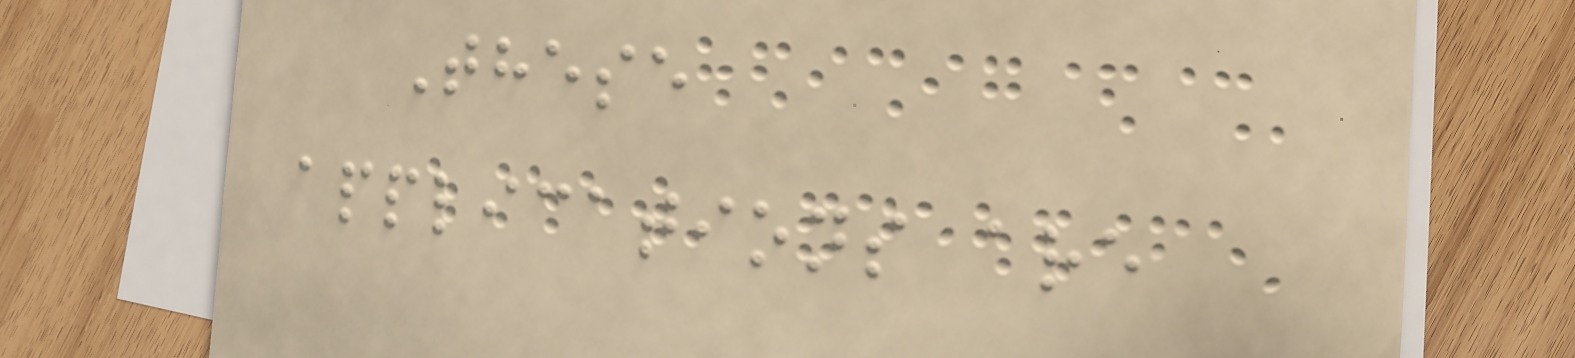These
applications are
